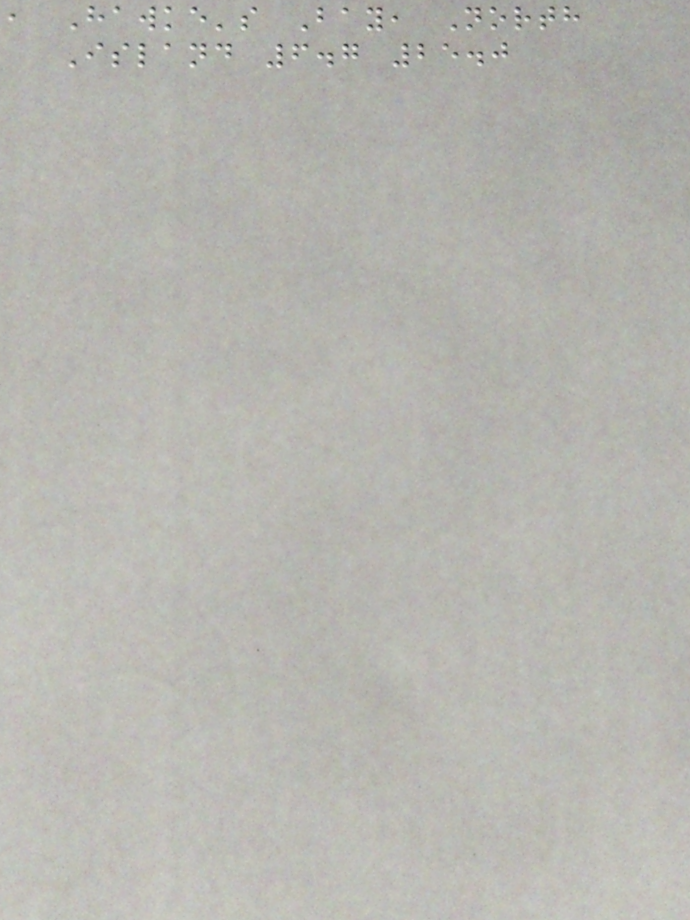, Hawke's Bay, North
Island 6.7 25.0
